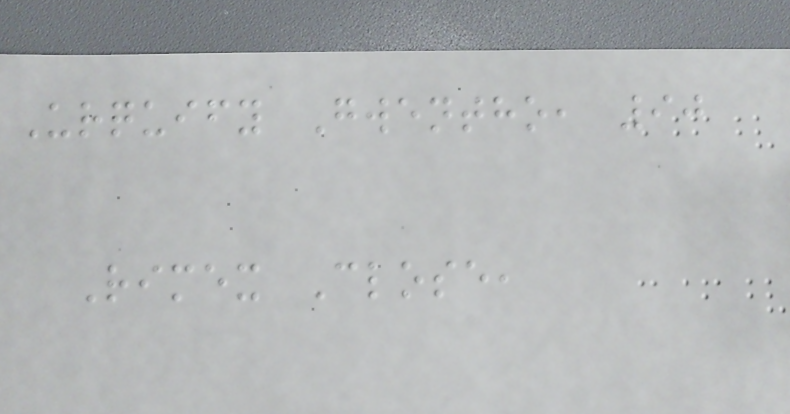Urquify Gwentho, 90
Rimex Close,
